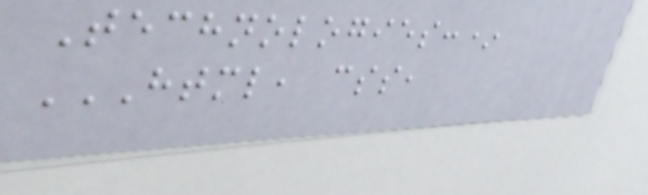Technologies:*
HTML, CSS,
